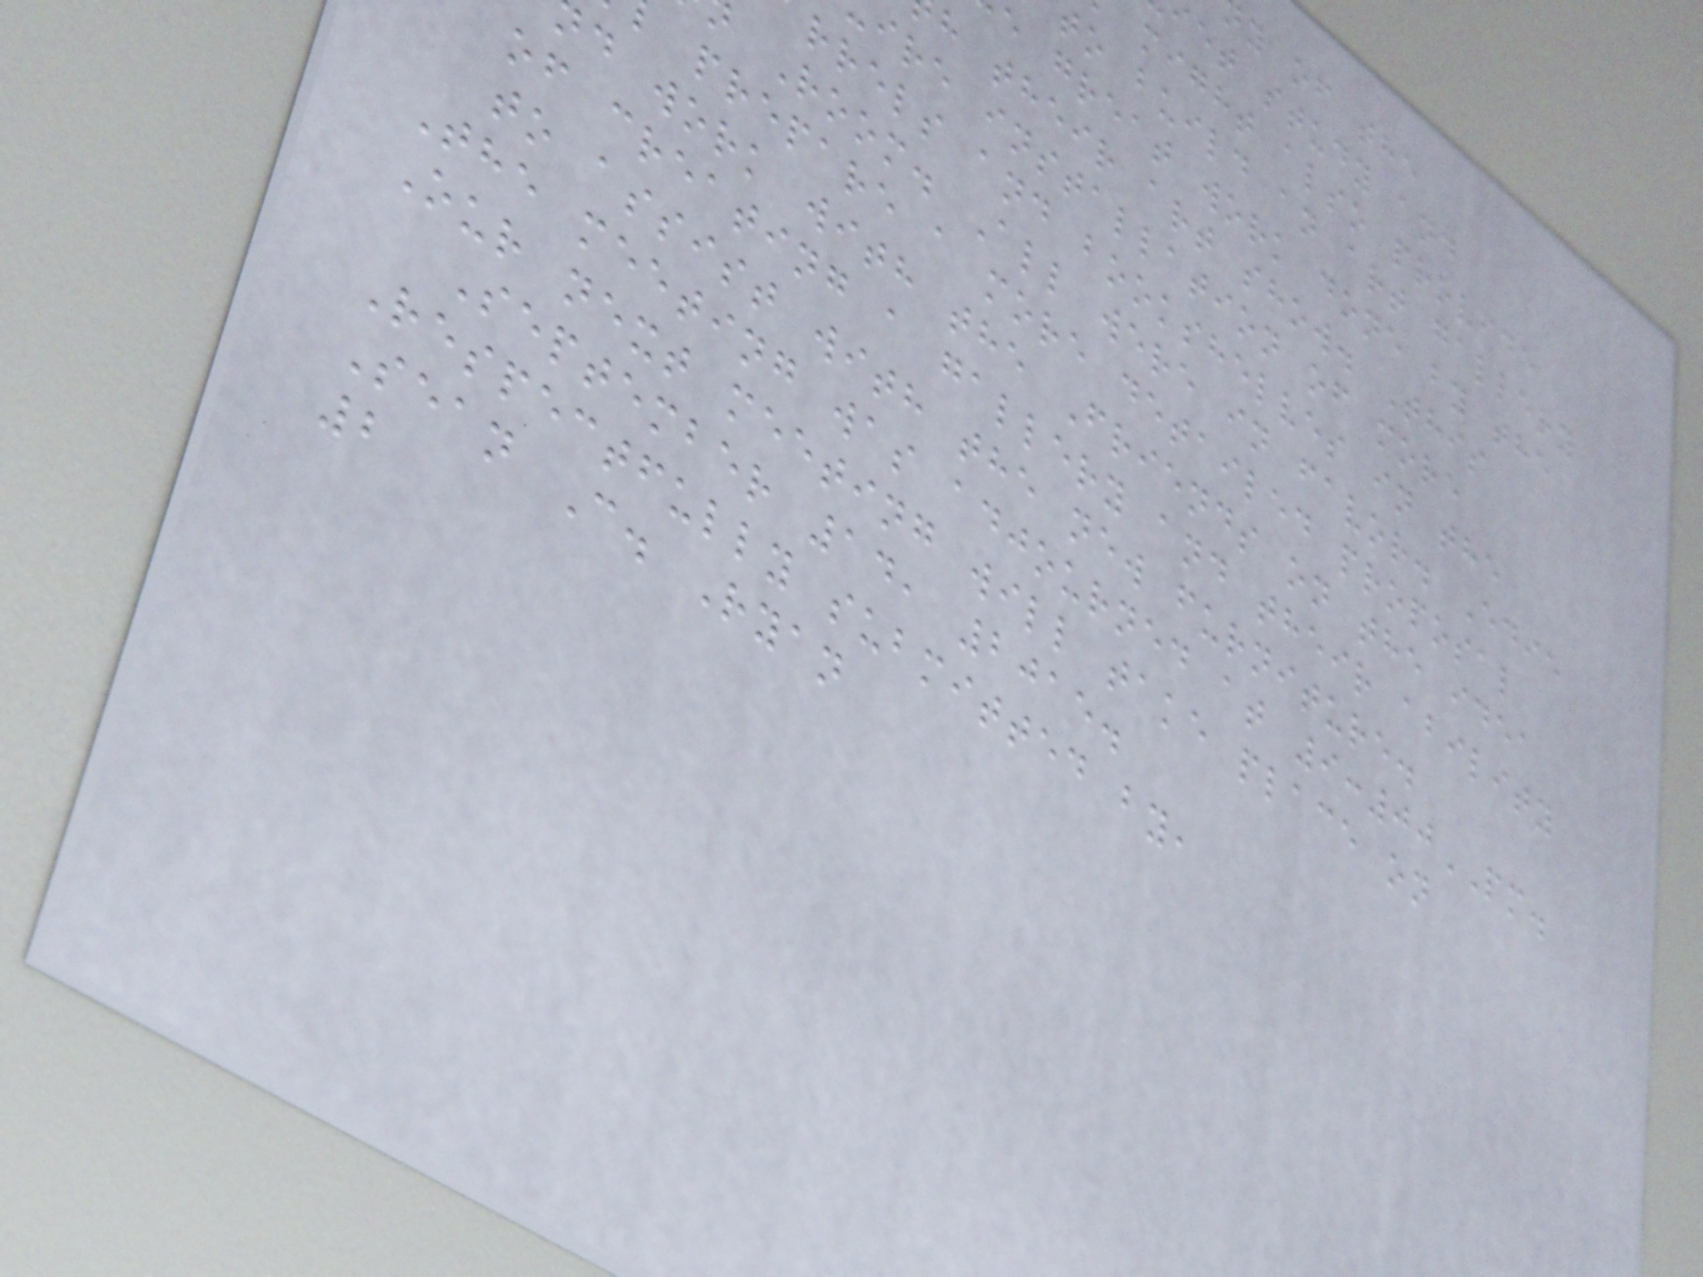et study and
might also provide
to build an art gallery
e great work done by the
h their art show. This
ire installation of more
rrels and bookshelves in the
Room. All were in favor. Edie
prepare a more detailed proposal
d work with the Friends on the idea
of creating a gallery and their ability
to assist with the new furniture.
The meeting was adjourned at 9:00PM.
Our next meeting will take place on
September 14, 2015.
Respectfully submitted by,
Sean C. Ryan
2
